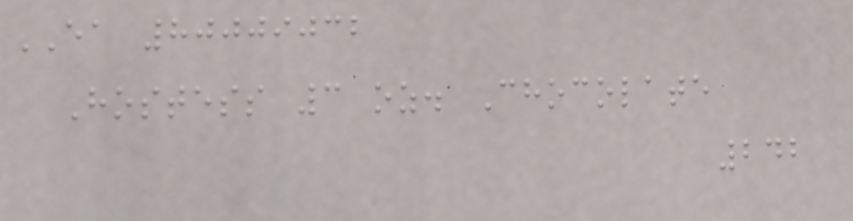EA 80009032
Hostess 3 oz. Chocolate
242
